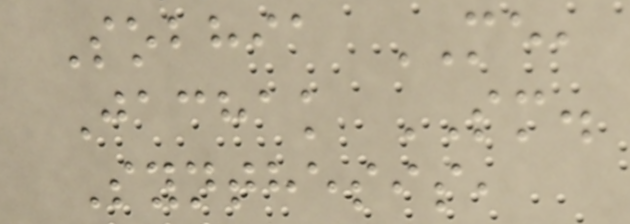Sobhia ME,
Jachak SM.
Synthesis,
